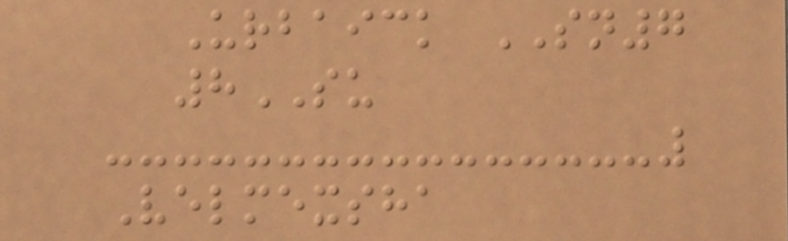Urbaick SN7
8SU
Velmexsha
